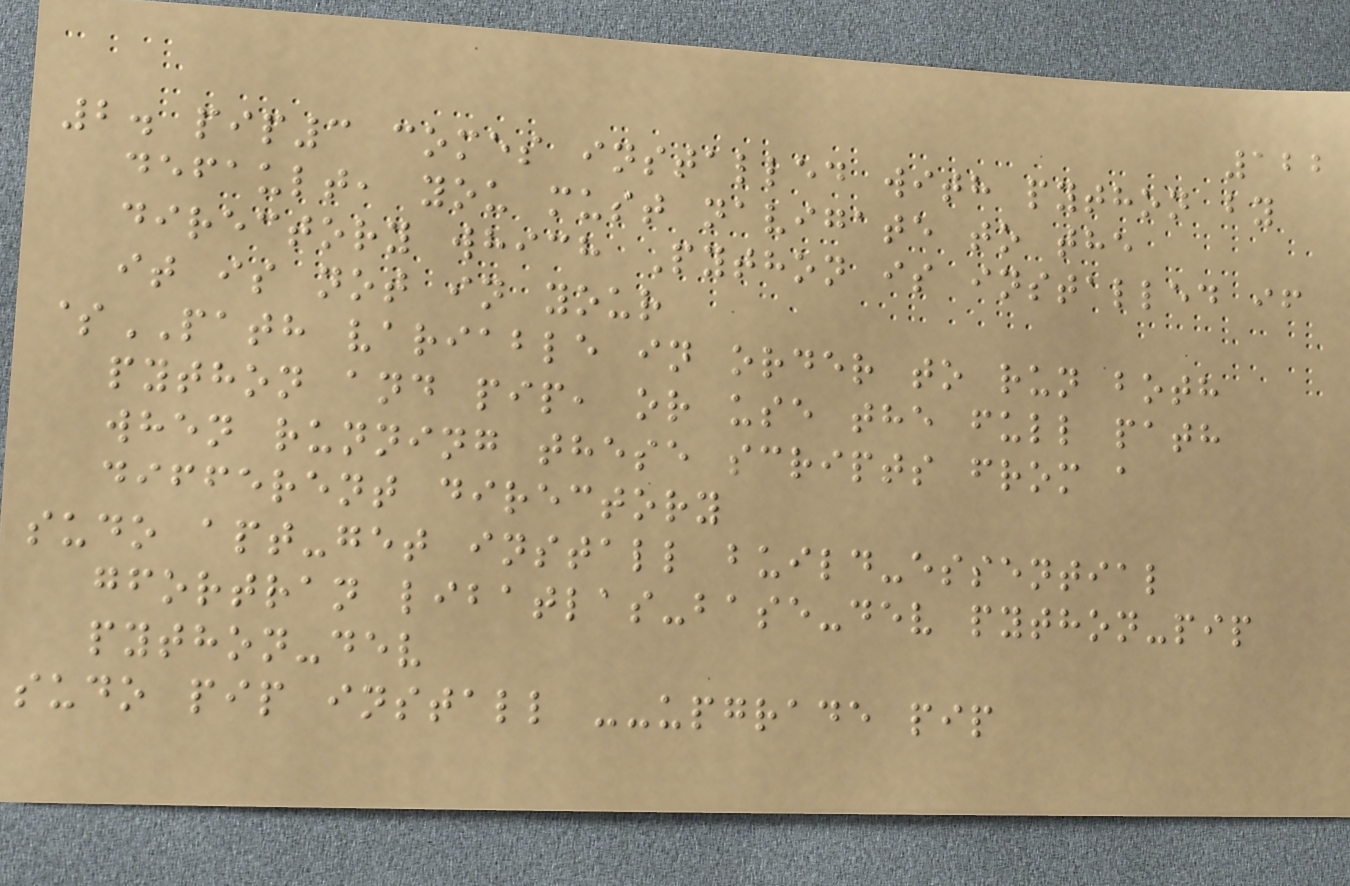122
2. pip3 comes installed with python by
default, you must navigate to the
directory which Python is installed if
it is not in your
$PATH variable in order to run both
python and pip, or use the full path
when running these scripts from a
different directory
sudo apt-get install build-essential
gfortran libatlas-base-dev python-pip
python-dev
sudo pip install --upgrade pip
